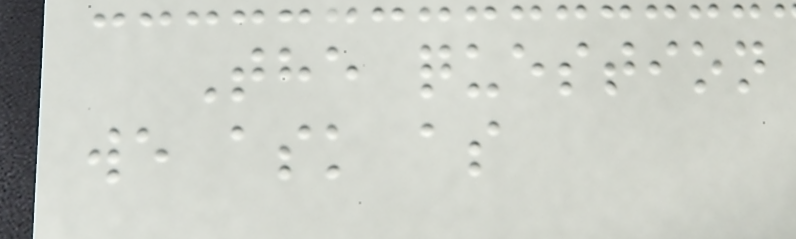The question
we ask as
